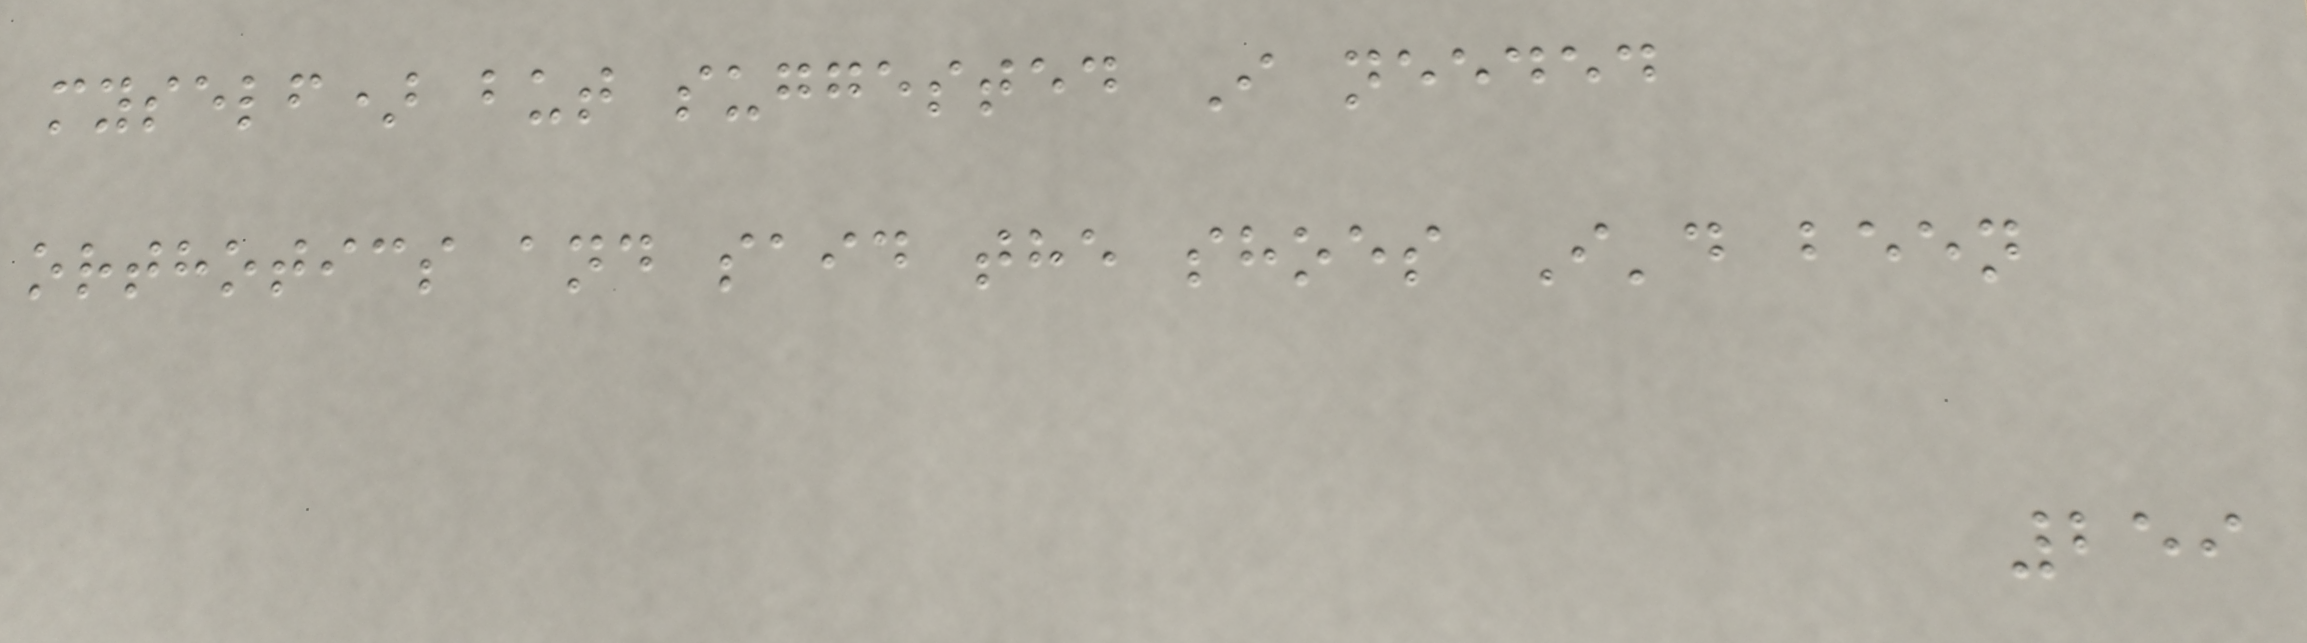myself) but suggested I needed
orthotics and said the shoes I'd been
259
